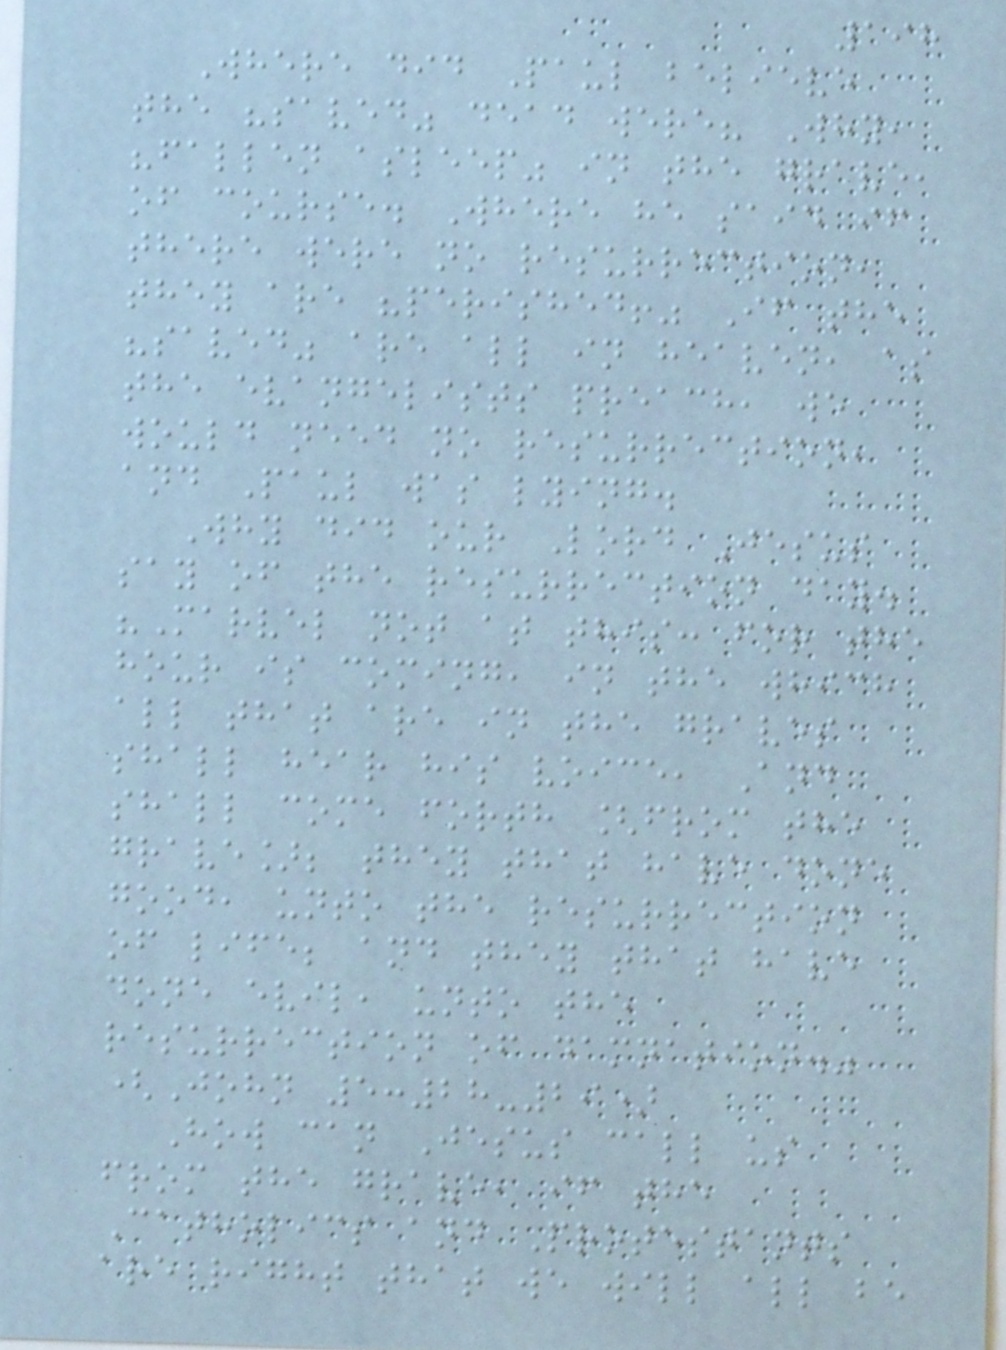198
Where did Paul believe
the "saved" dead were? Why,
"fallen asleep" in the grave,
of course. Where he said if
there were no resurrection,
they are "perished!" If the
"saved" are all in heaven, as
the evangelists preach, we
would need no resurrection,
and Paul was lying.
Why did our Lord Jesus
say of the resurrection day.
"Marvel not at this: for the
hour is coming, in the which
all that are in the graves
shall hear his voice, And
shall come forth [from the
grave]; they that have done
good, unto the resurrection
of life; and they that have
done evil, unto the
resurrection of damnation."
(John 5:28-29)
How can Jesus call us
from the grave, if the
Catholics and Protestants
are right that we will all be
